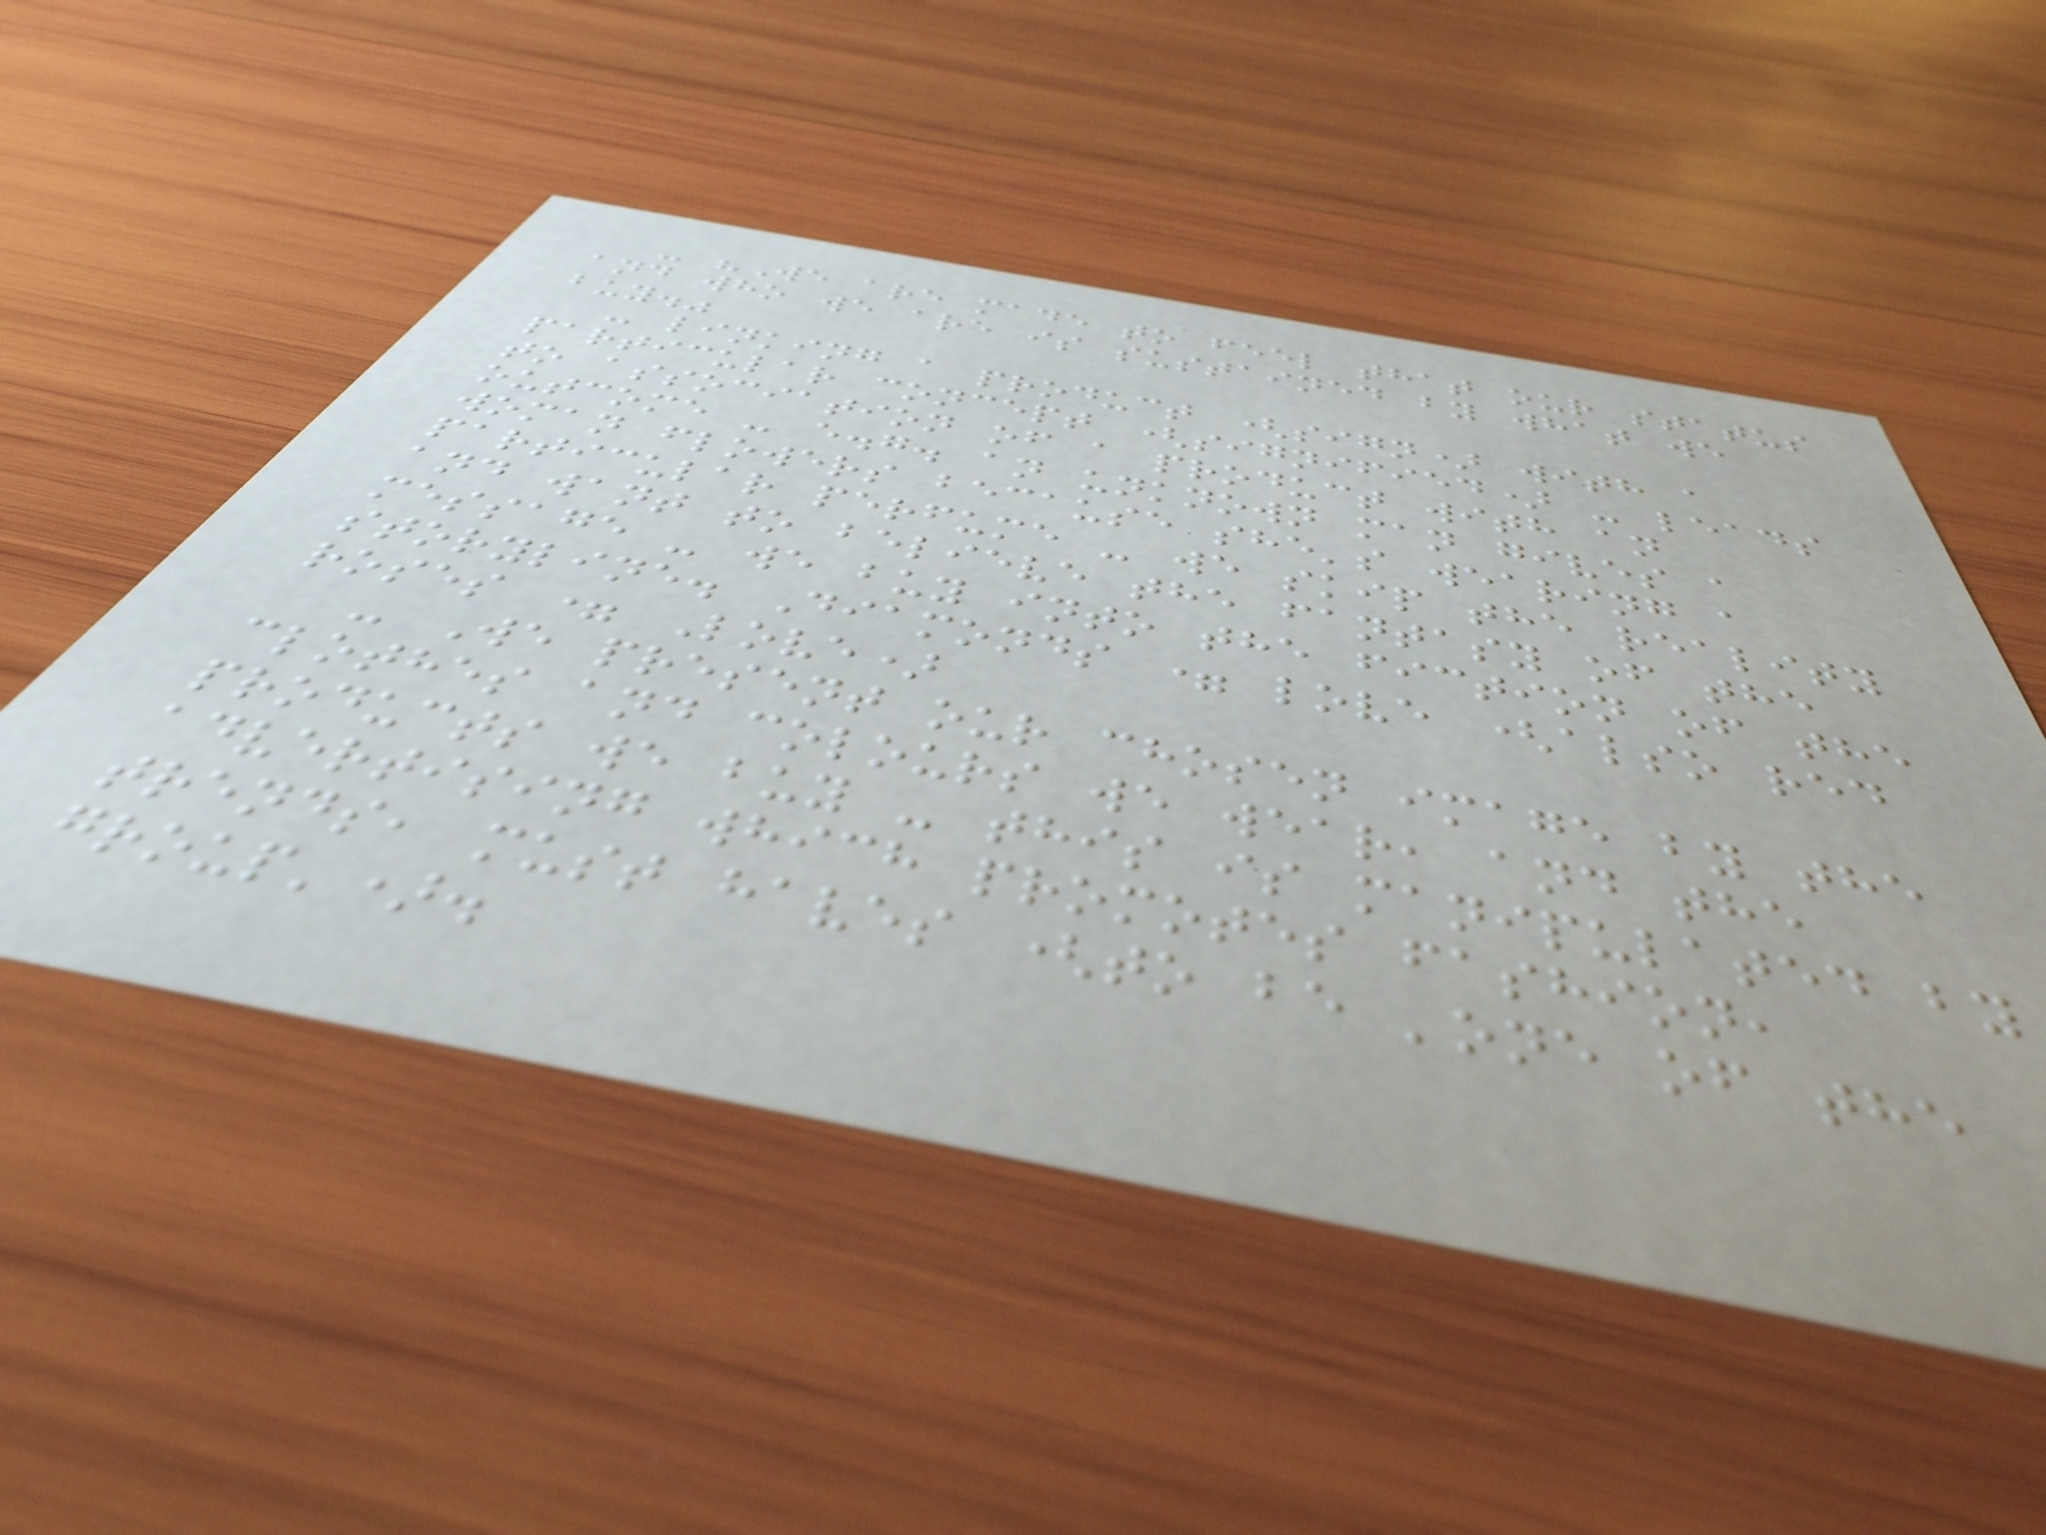- "We are made to feel that our status
and who we are is sustained by what we
buy."
- linking a product (sign) with a
particular concept (signified) - leads
to association of a product with an
outcome - e.g. an unknown man gives a
woman flowers because she's wearing a
particular perfume - we skip the reality
and want to believe the fantasy of the
message - we buy into the fiction of the
storyline. Diamonds = love (also red
roses = Love)
- We present our chosen image by the
clothes and colours we wear, and the
products we buy - this is manipulated by
advertising which promotes fashion,
trends, must haves (to be 'one of the
group').
